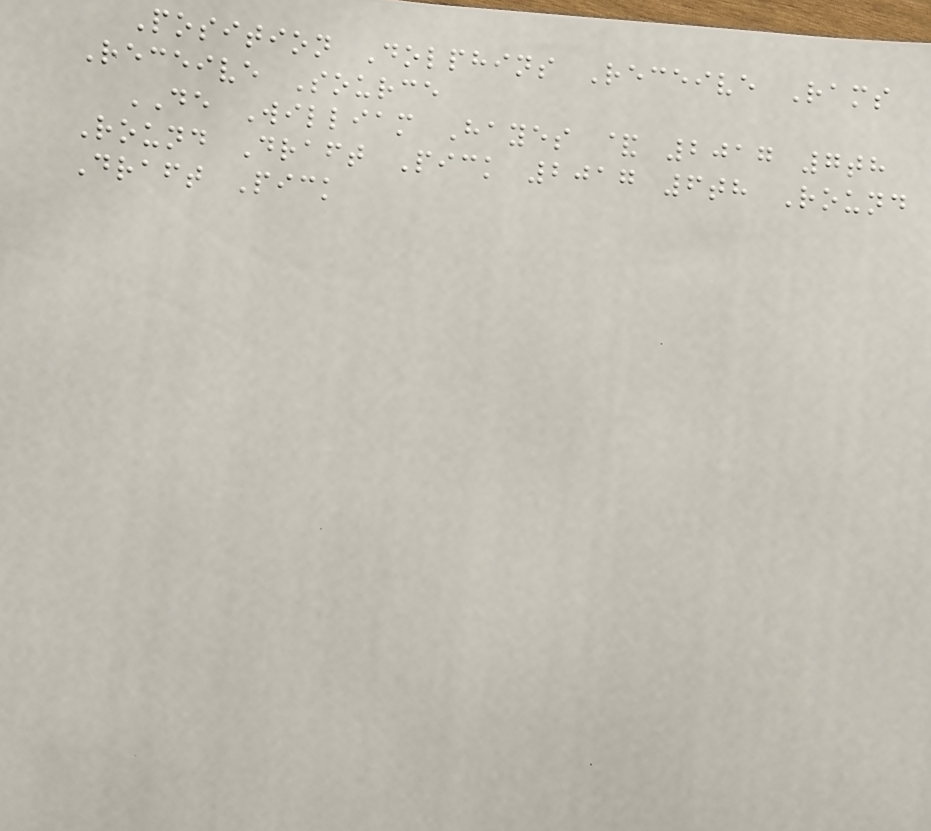Position Dolphins Receive Rams
Receive Source
DE William Hayes & 2017 7th
Round Draft Pick 2017 6th Round
Draft Pick
